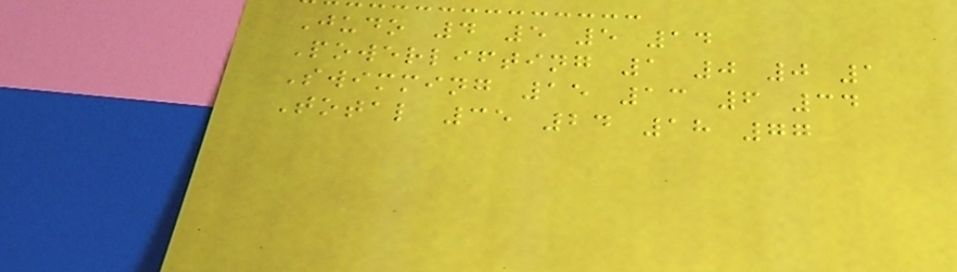Judo 4 5 5 14
Powerlifting 1 0 0 1
Swimming 15 13 6 34
Total 35 24 18 77
